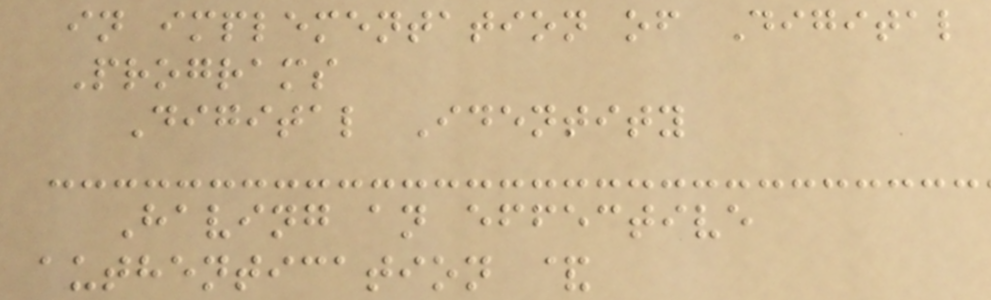in implementation of Digital
Programs
Digital Identity
Having an effective
authentication &
